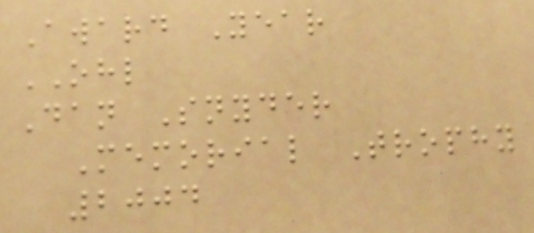Award Year
OHL
Dan Snyder
Memorial Trophy
2004
